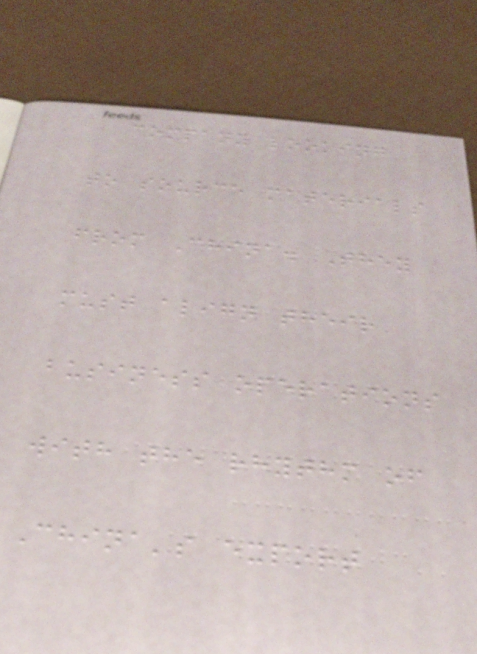company looking
to source materials
from China. They
must align their
business operations
with the rhythm of
China's export
